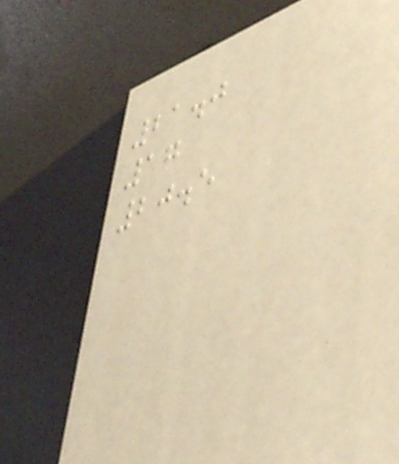21.0
17
20.5
